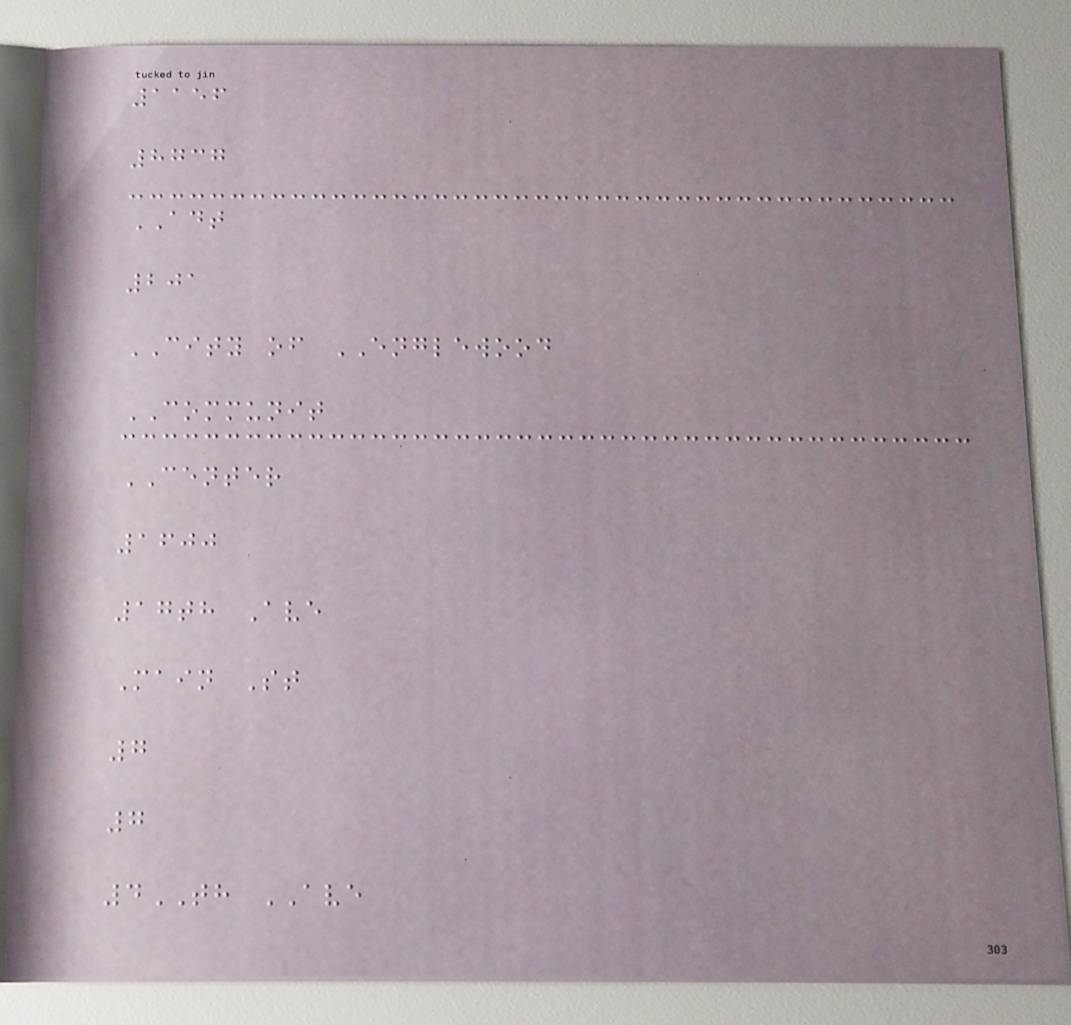1156
8737
ADT
201
CITY of ENGLEWOOD
COMMUNIT
CENTER
1600
17th Ave
Main St
7
7
4TH AVE
